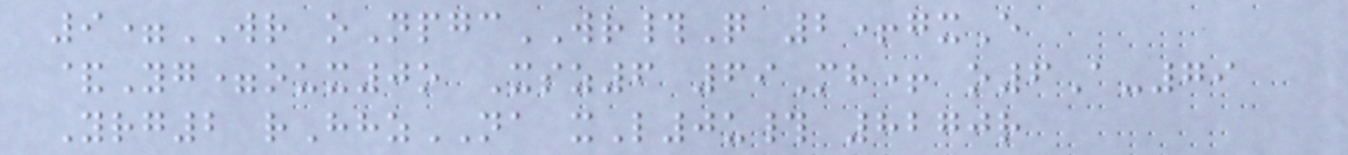9=WR oNpgcWR#Q 2+gxE
&Yg=oux0o Xsz6 69Mh+ o6A-79
Yrg2 rHhzNA xL0u# 8270r
